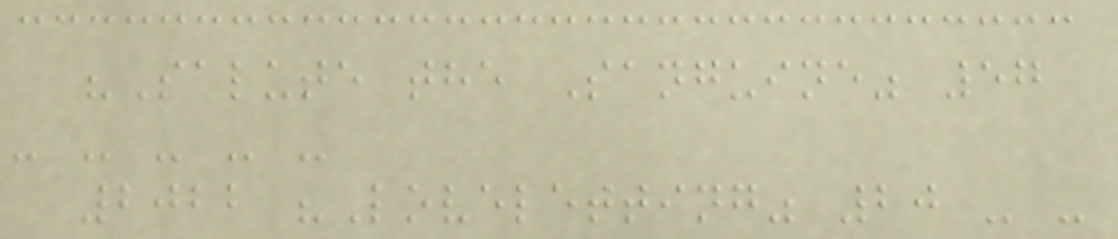"Salute the Sanguine" 57
- - - - -
2022 "Loveletting" 20 - -
